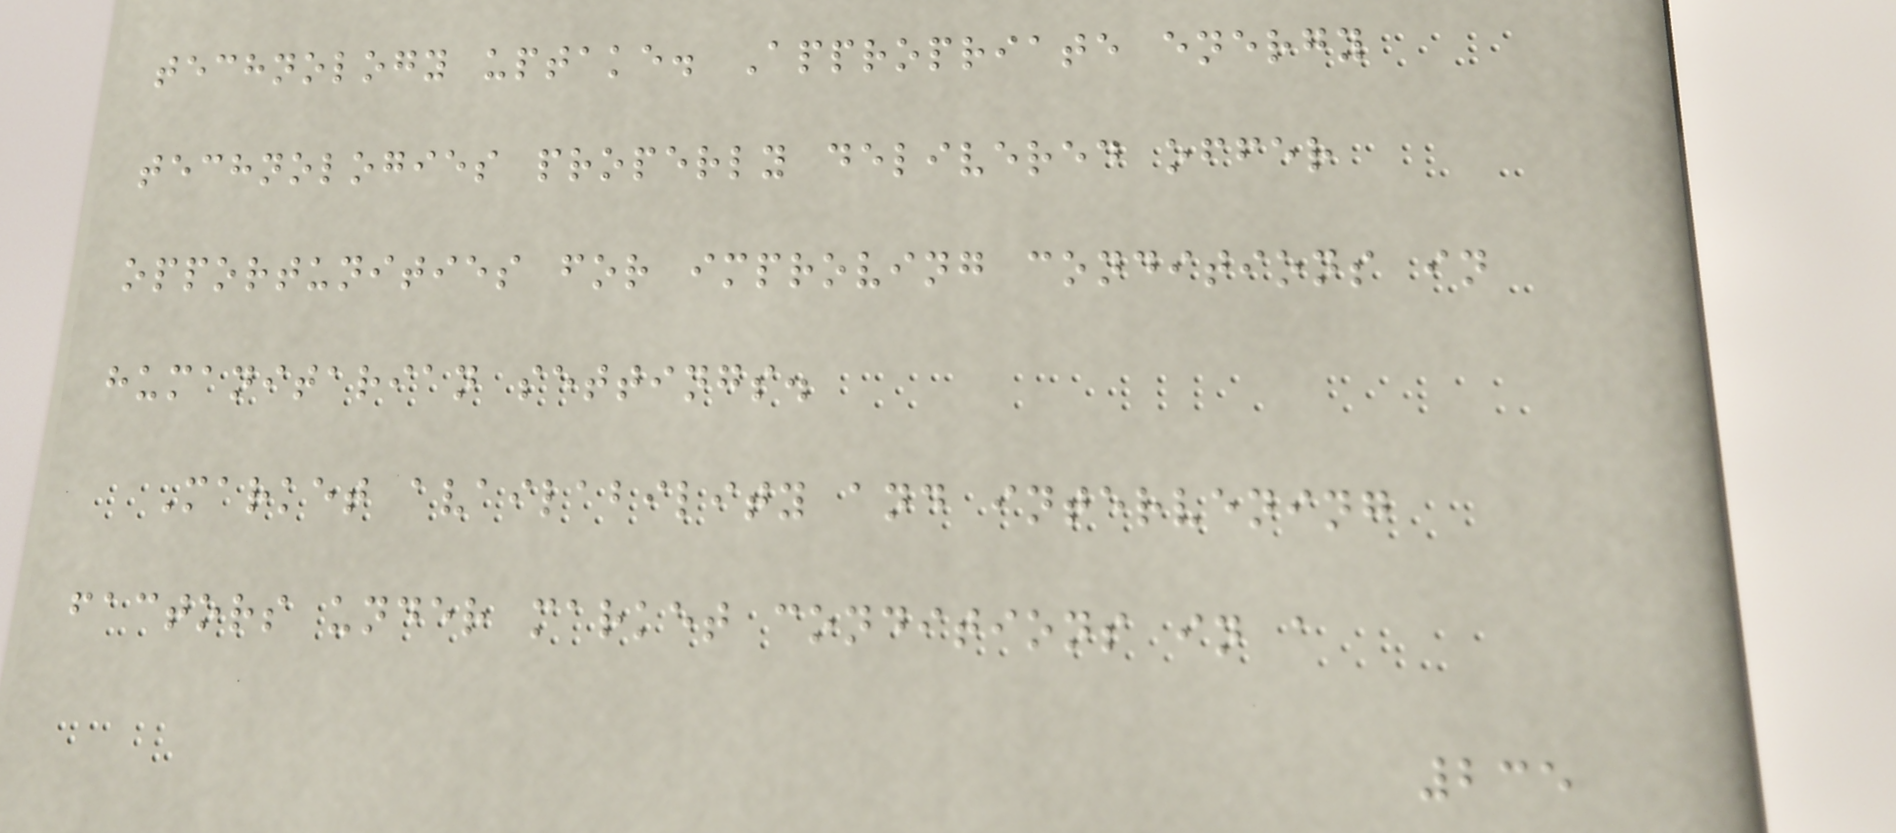technology uptake. Appropriate energy
technologies properly delivered offer
opportunities for improving conditions in
humanitarian settings.
Market availability and intervening
factors under market conditions in a
235
